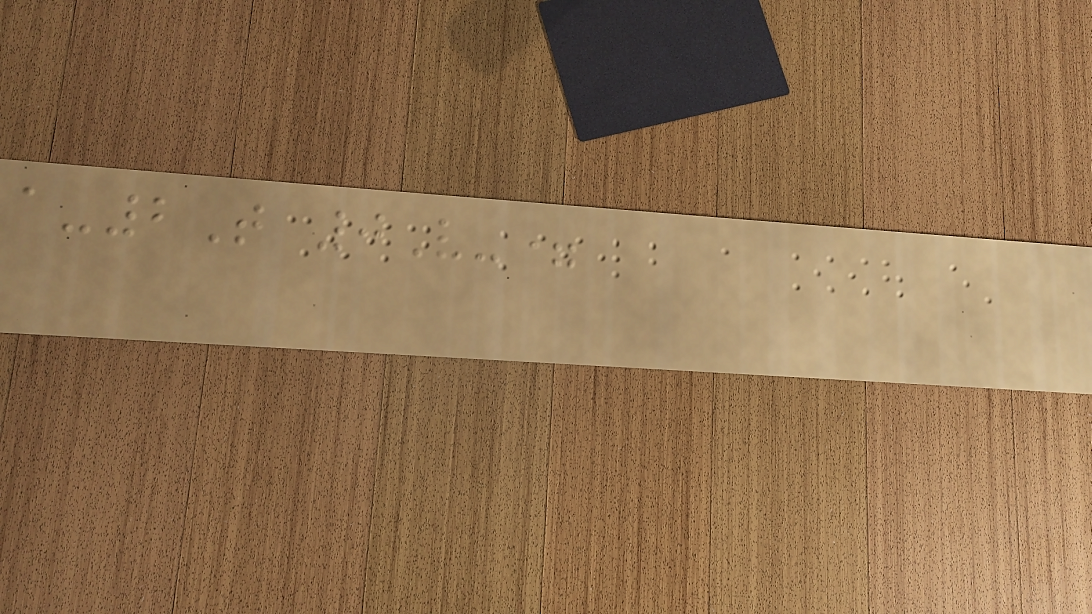a-2T 0V-=
